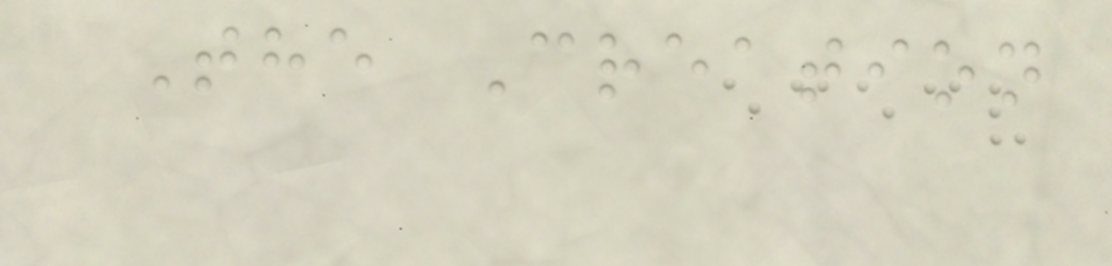The Creation
